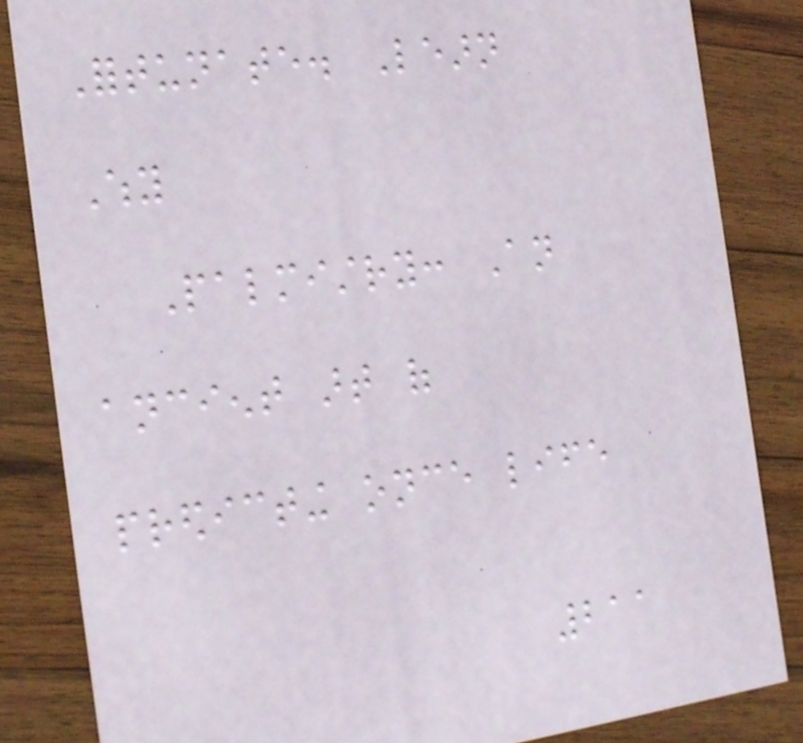Fortunate. Learn
Why
Palmistry: An
ancient art of
predicting once life
211
